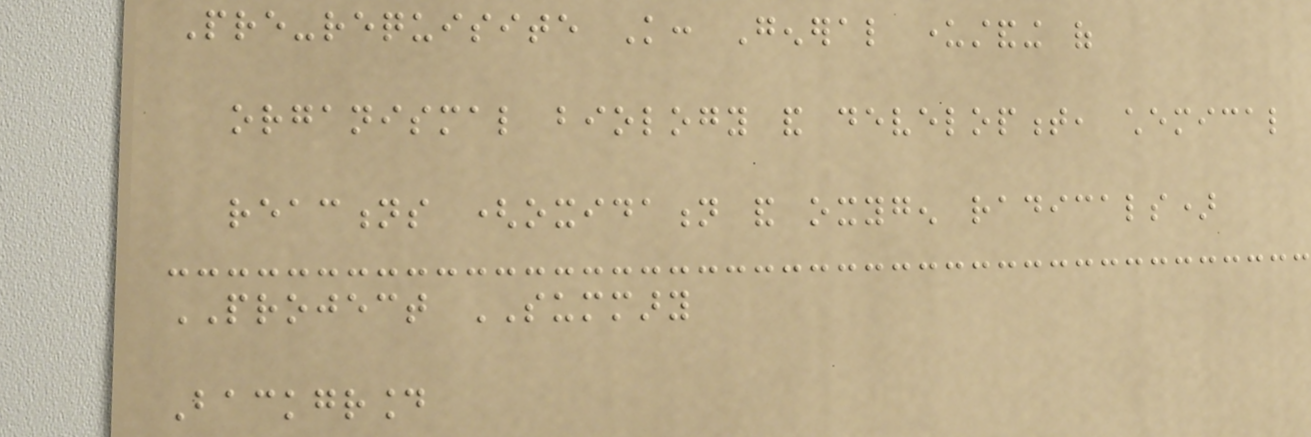Pre-requisite Knowledge: General understanding of
organismal biology and development, chemical
reactions (oxidation and oxygen radicals)
PROJECT SUMMARY
Background
